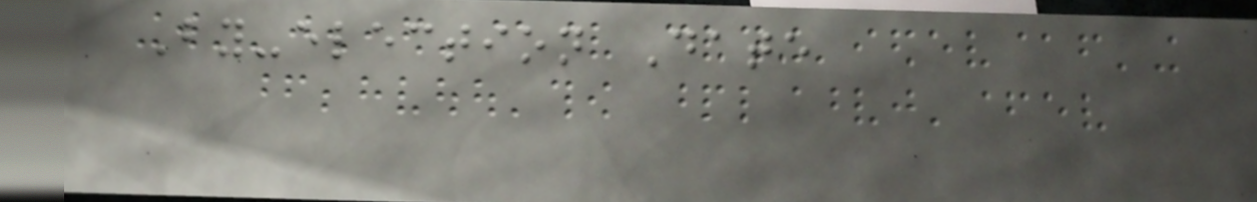By-election Date
